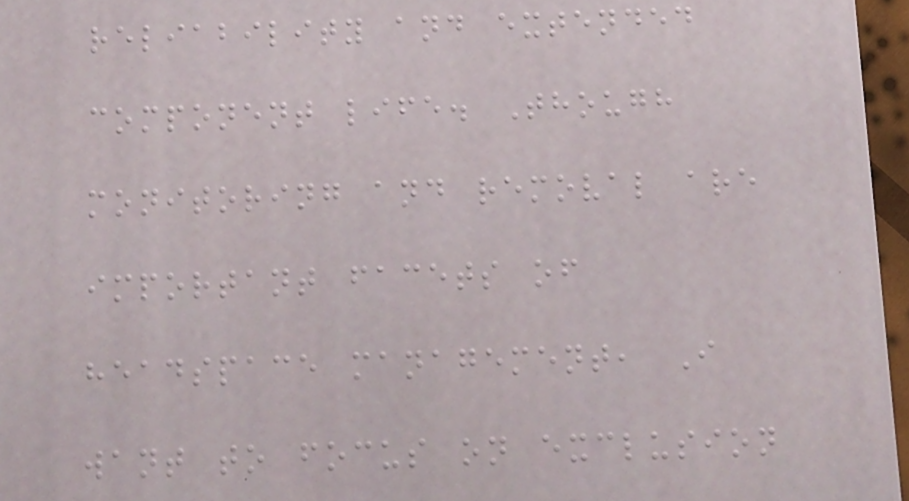reliability and extended
component life. Though
monitoring and removal are
important facets of
headspace management, I
want to focus on exclusion
